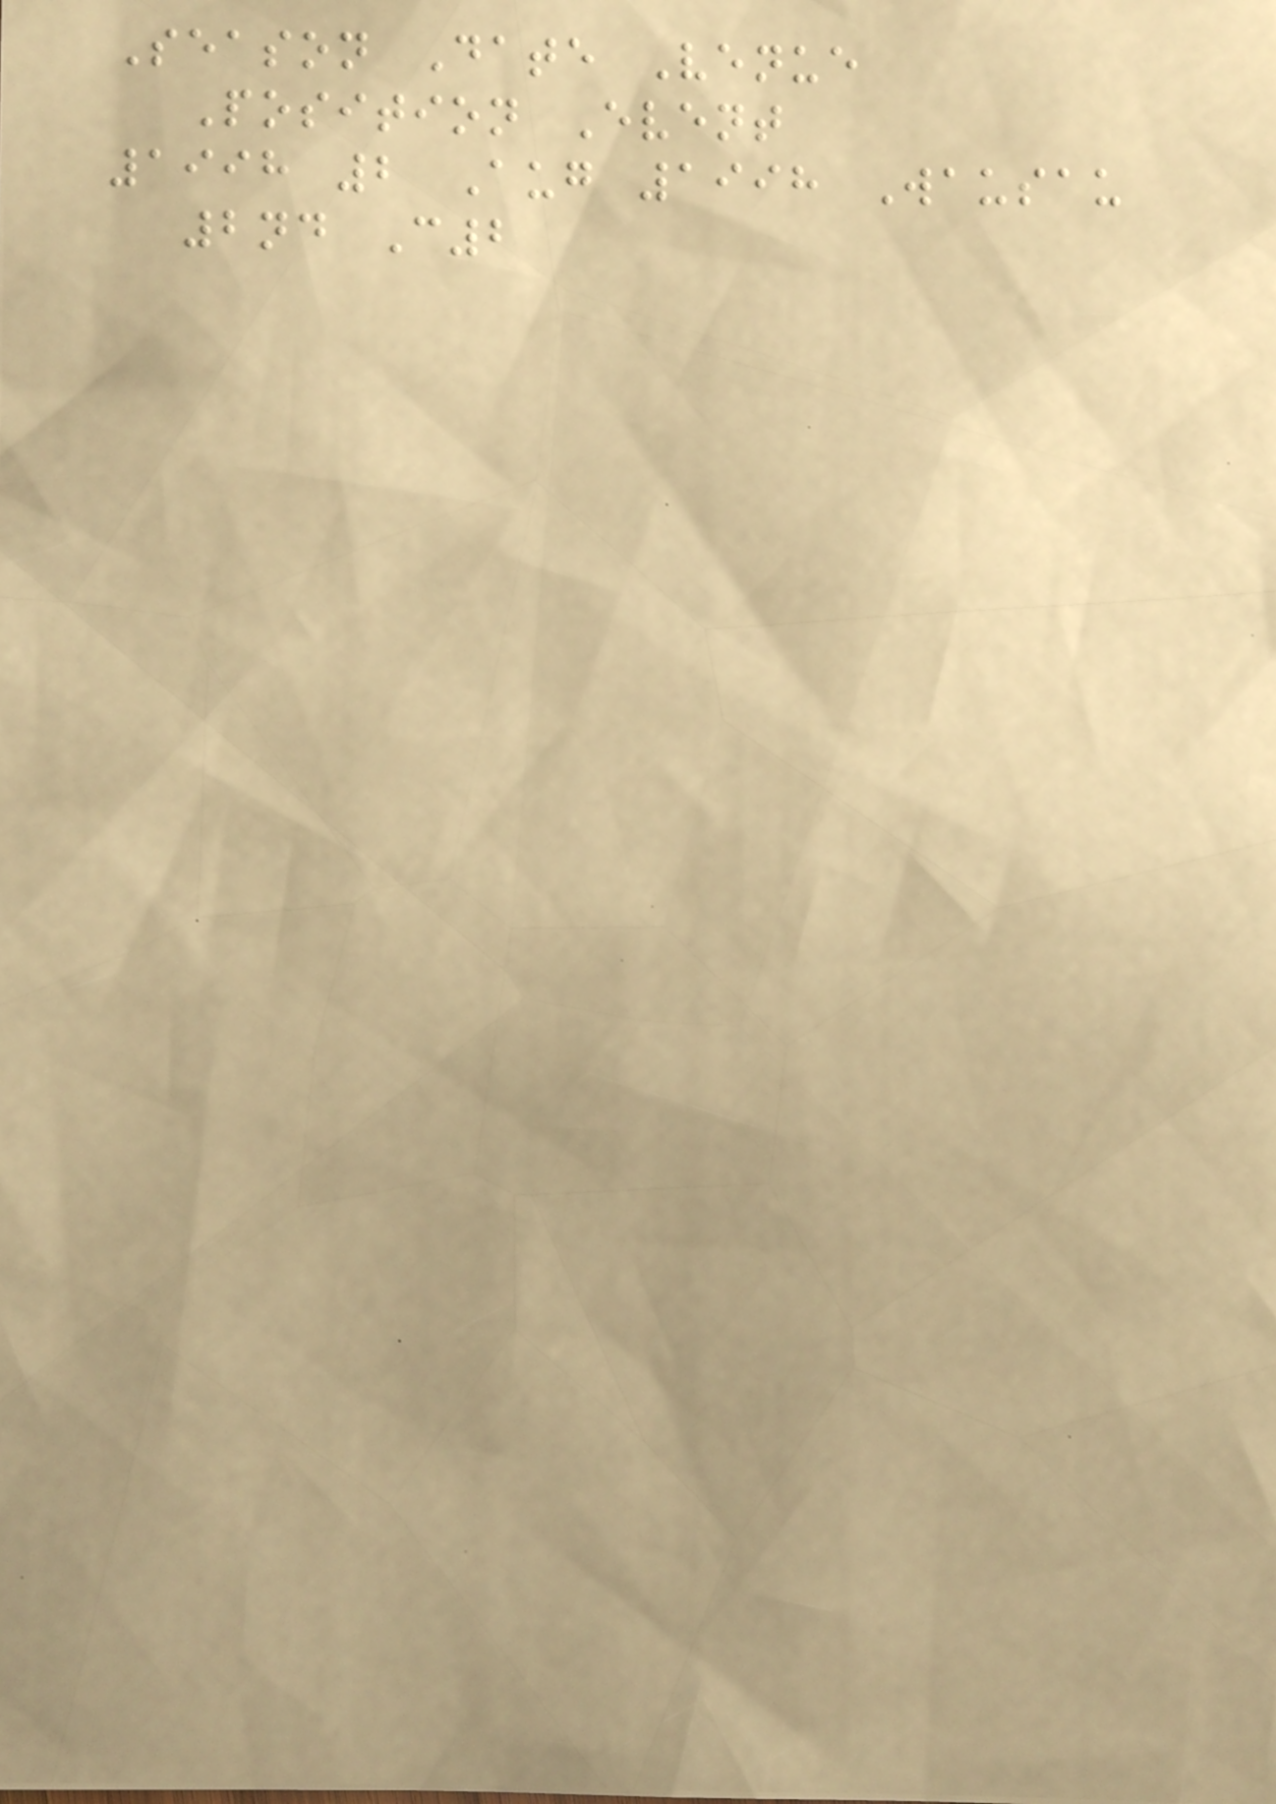Season Date Venue
Position Event
1998 2 Aug 1998 Wausau
2nd C2
